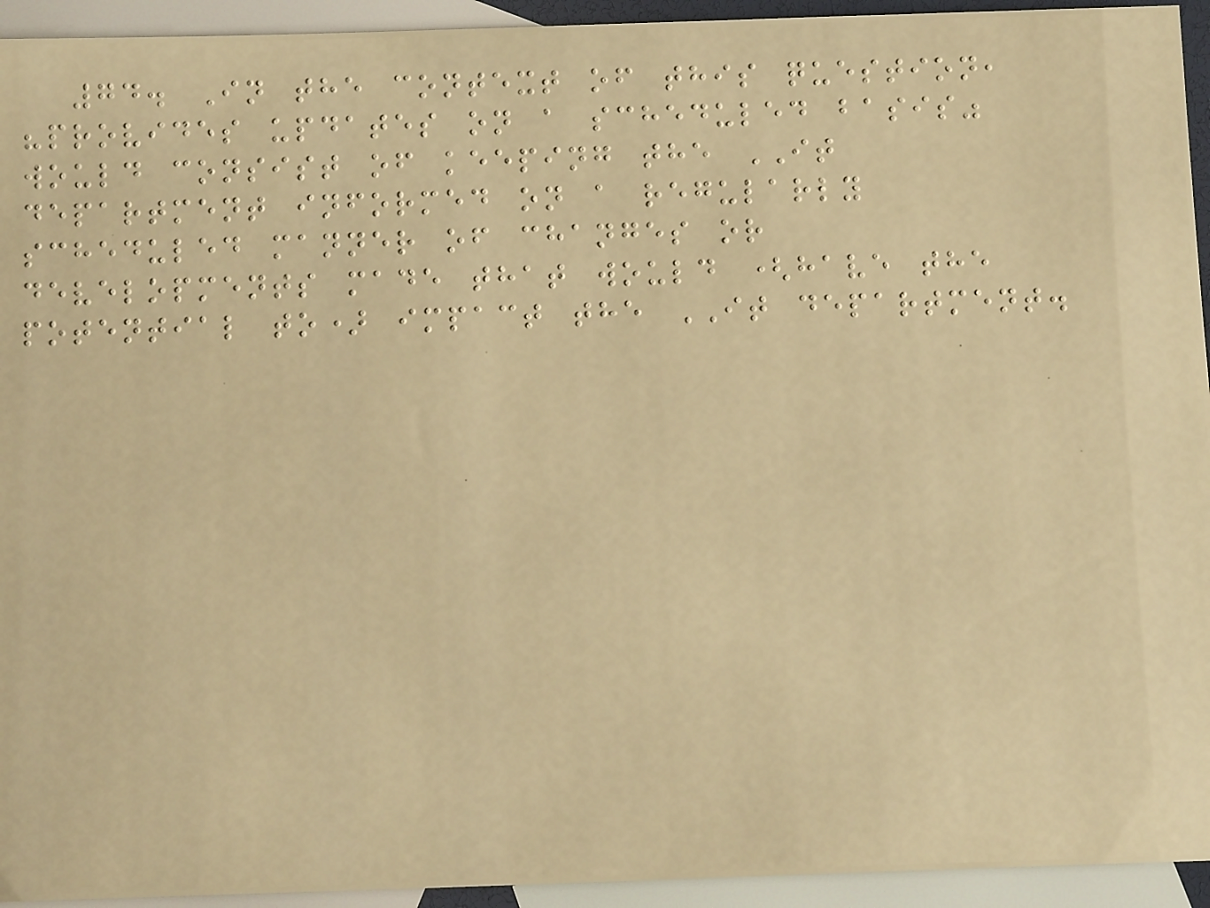74. In the context of this question,
"provides updates on a scheduled basis"
would consist of keeping the IT
department informed on a regularly
scheduled manner of changes or
developments made that would (have the
potential to) impact the IT department.
